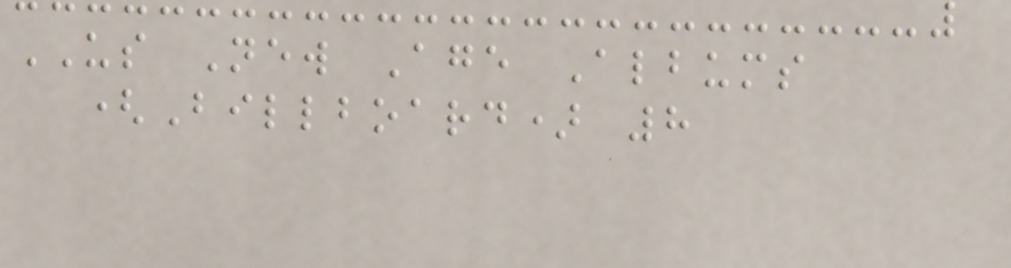US New Age Albums
(Billboard) 8
